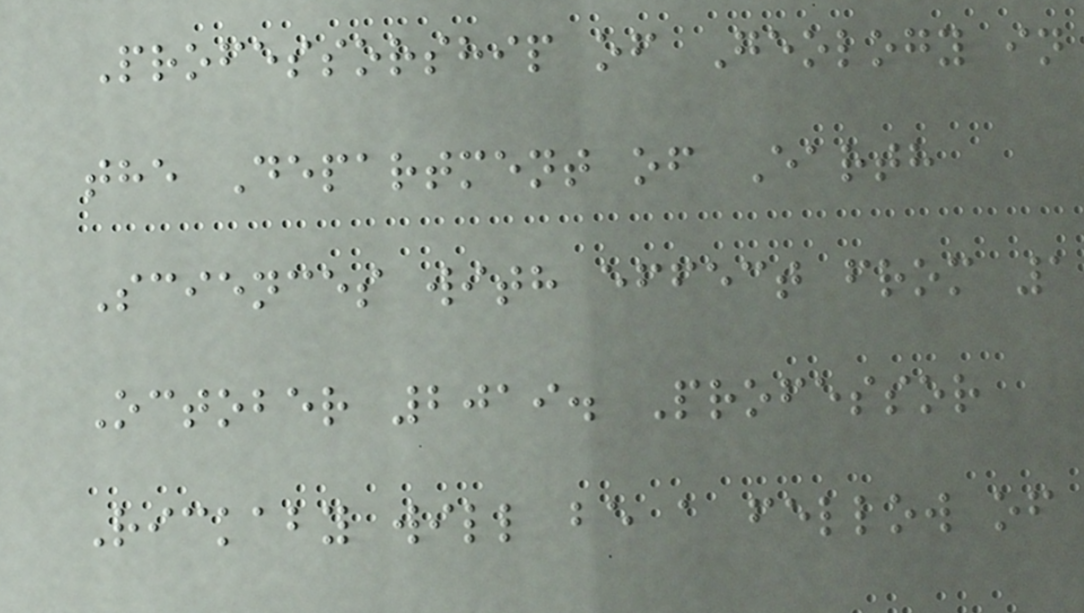Professorship of Geology in
the Department of Earth
Sciences with effect from 1
October 2019. Professor
Rickaby will be a fellow of
